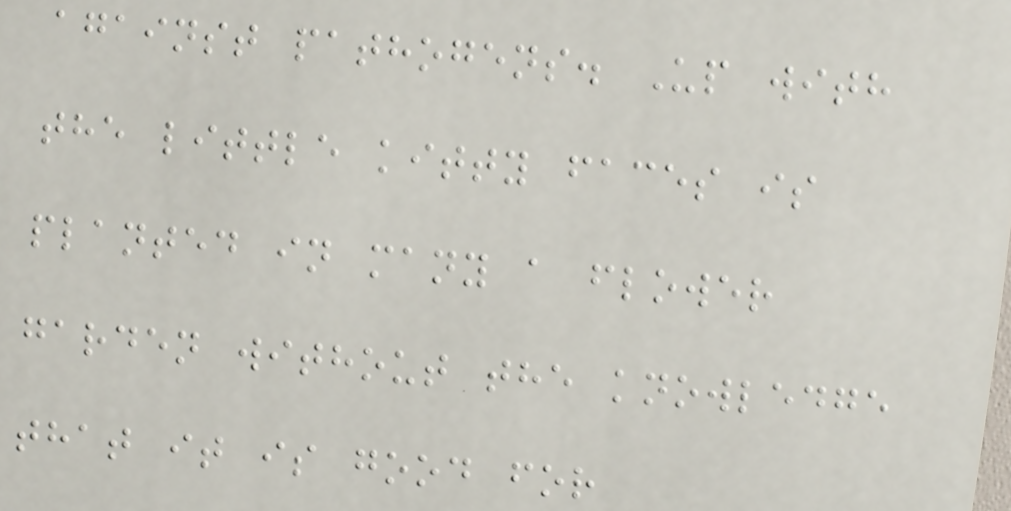against pathogens. Up with
the little kitty faces is
planted in many a flower
garden without the knowledge
that it is good for
